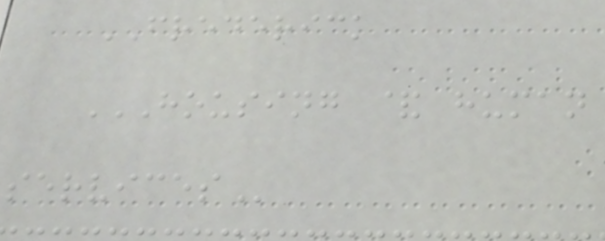FREDERICK
HOUSING & HUMAN
SERVICES
